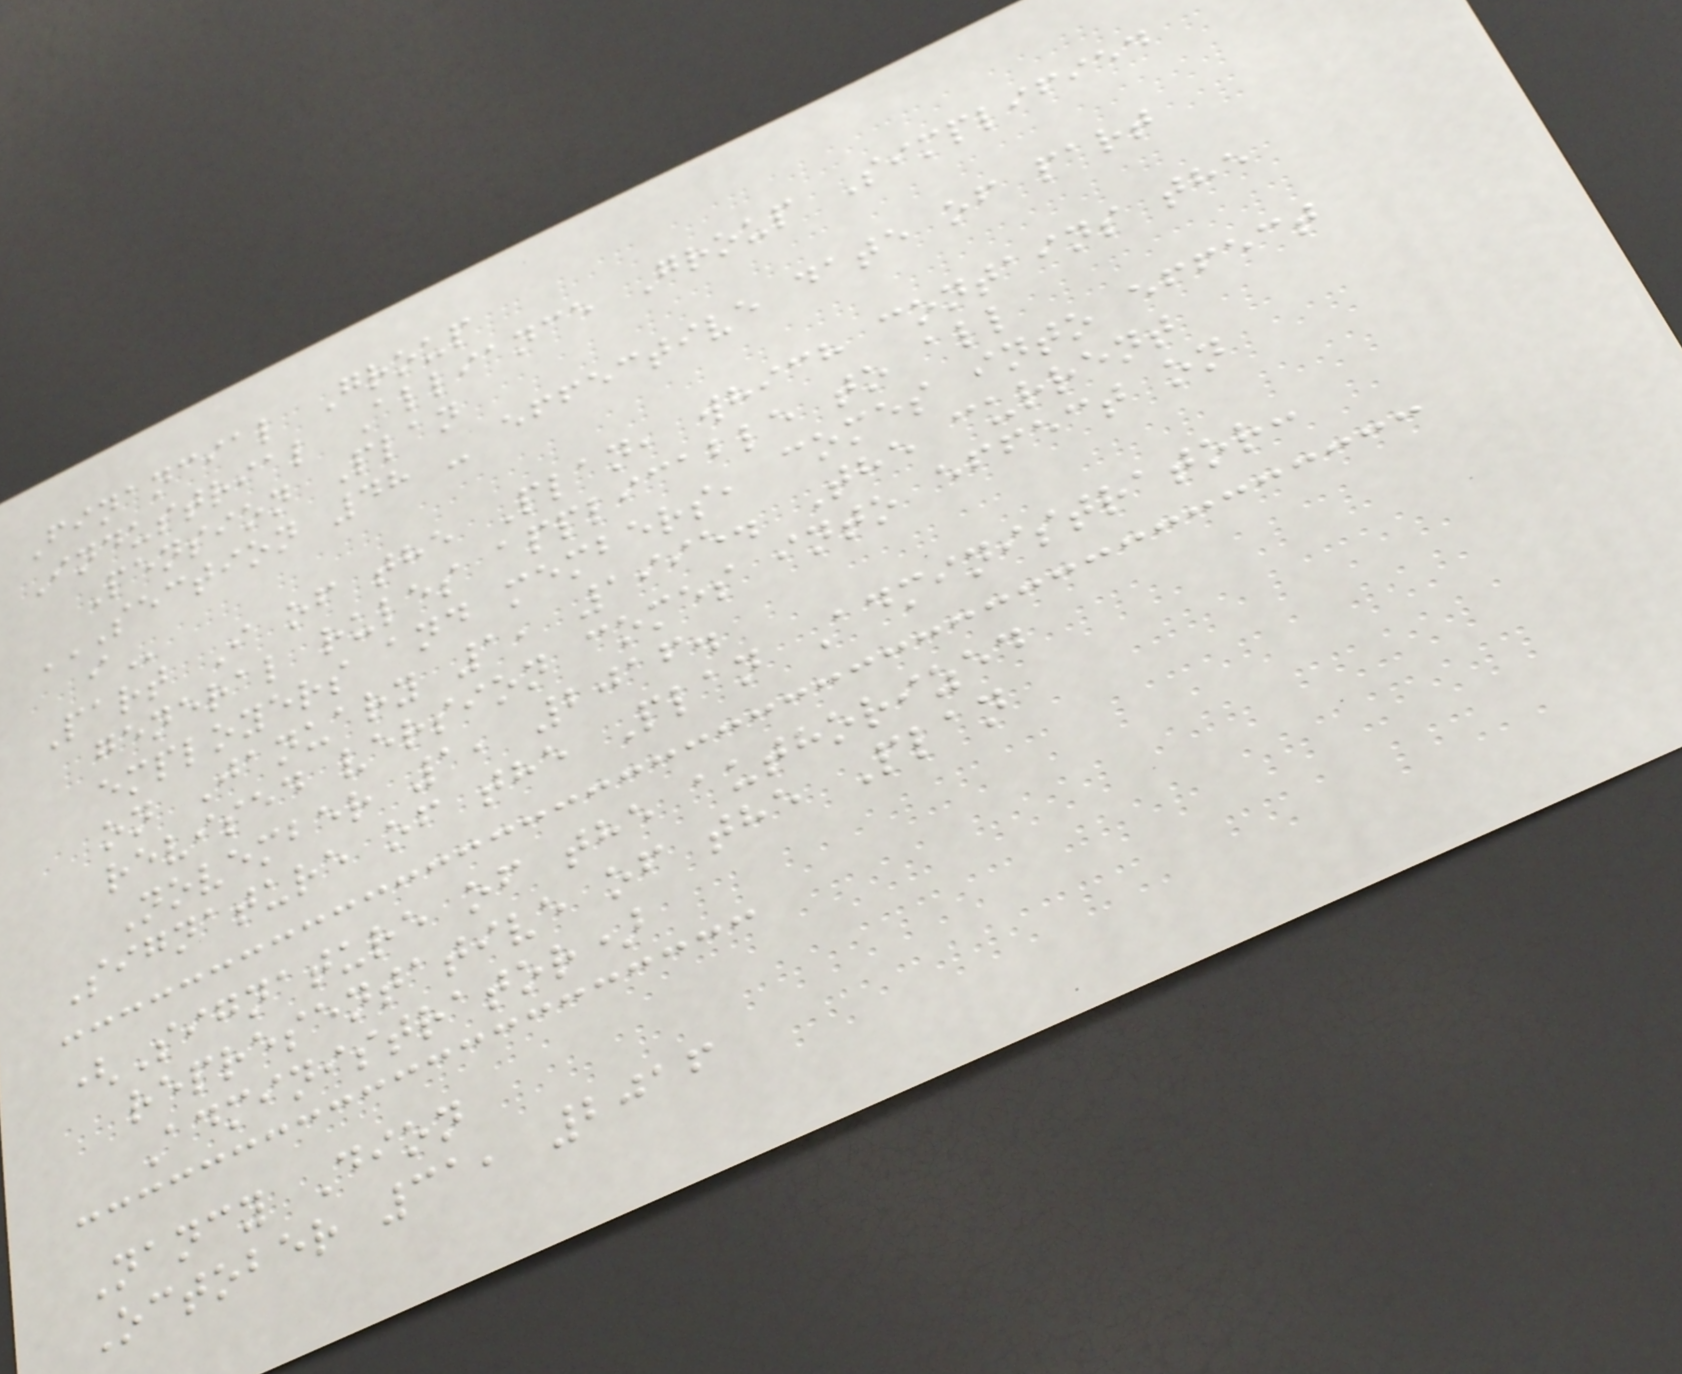Financial Group
Industrial Alliance Group Simplified
Pension Plan
SECTION 48 - EFFECTIVE DATE OF PART
I
Part I of the Plan, which contains the
general rules applicable to all
employers and members, comes into effect
on January 1, 1995. The current
revised version comes into effect on
November 1, 2016.
Signature of the Plan Administrator:
(Signature of the authorized
representative of the Plan
Administrator)
Nancy Dion
October 31, 2016
